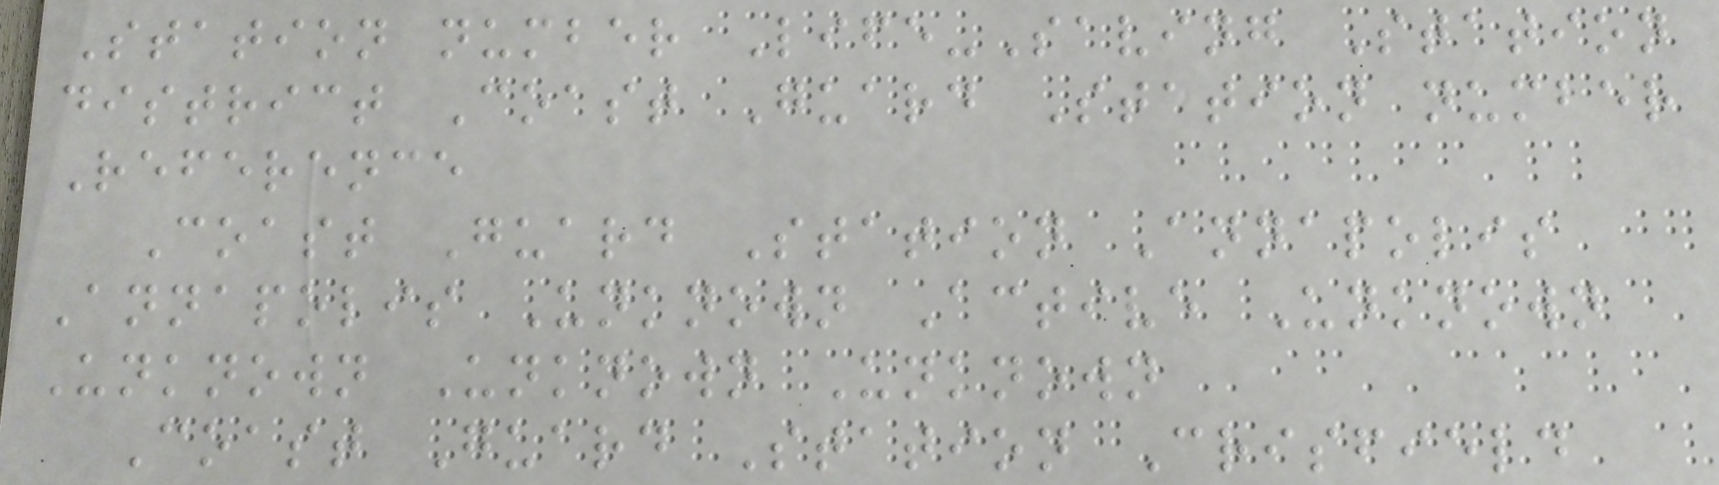Station number Life-Saving Station
district Coast Guard Station number
Reference
Coast Guard Station Annapolis
Annapolis Unknown Active Unknown
Unknown Unknown Unknown
Coast Guard Station Crisfield
